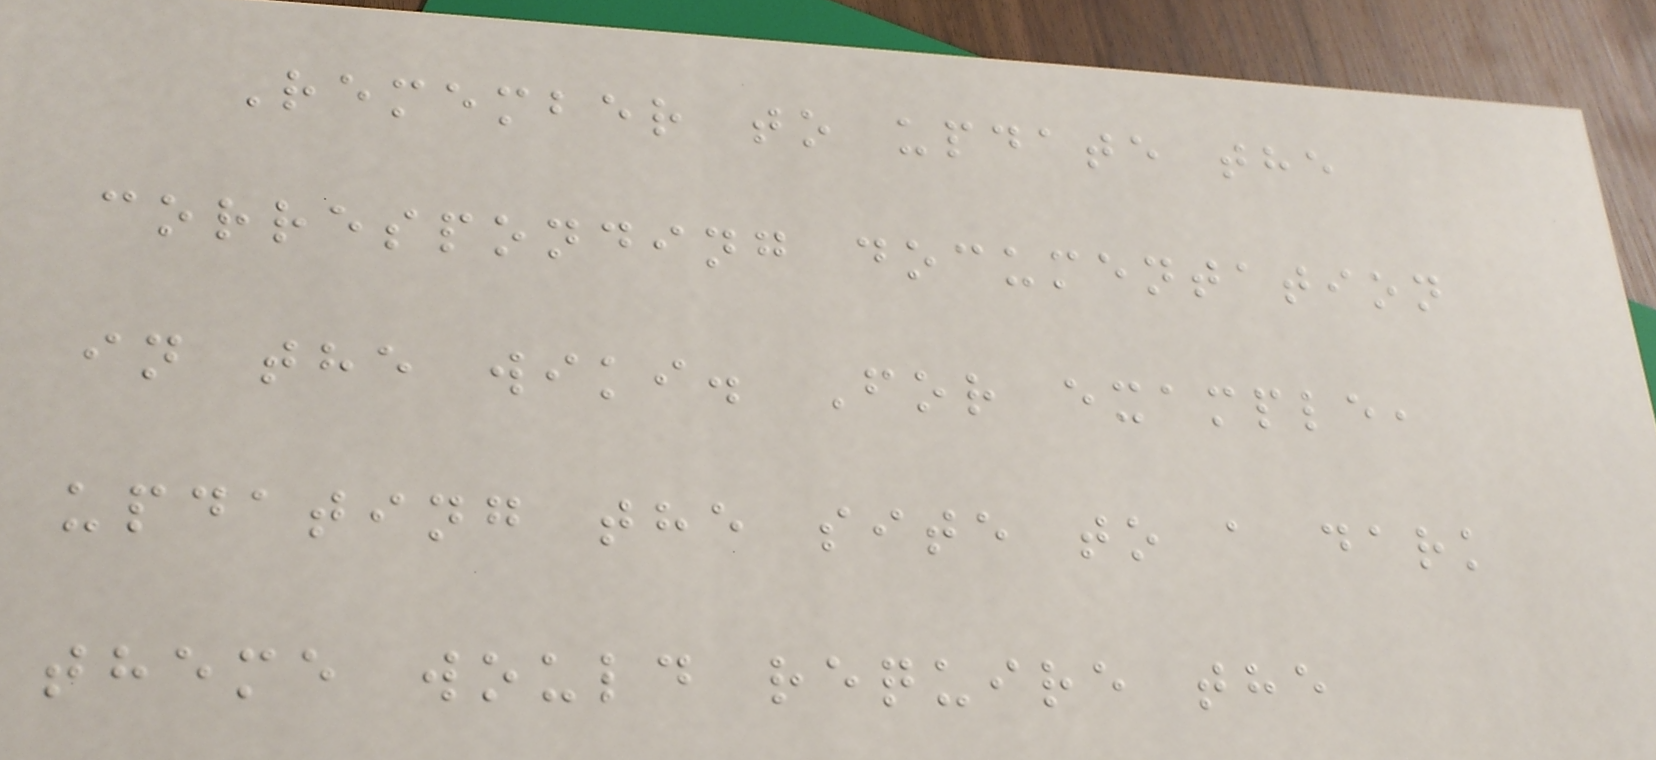Remember to update the
corresponding documentation
in the wiki. For example,
updating the site to a dark
theme would require the
